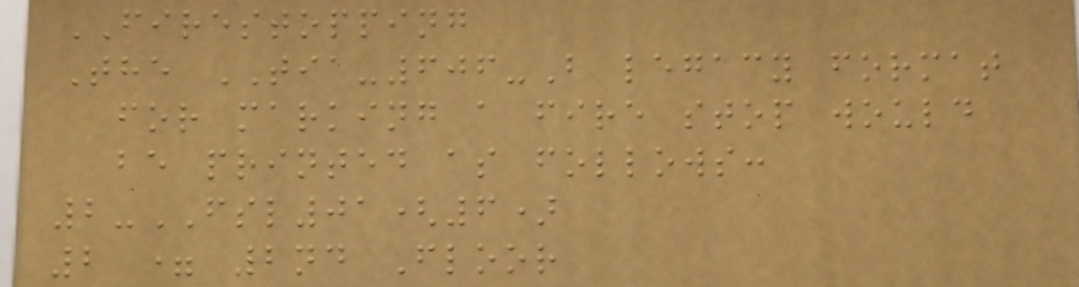FIRESTOPPING
The TIA-606-B legacy format
for marking a fire stop would
be printed as follows:
2-FSL01(6)
2 = 2nd Floor
